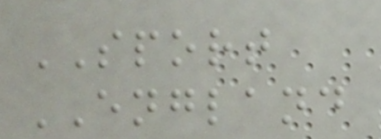SPORT
ENGLAND
